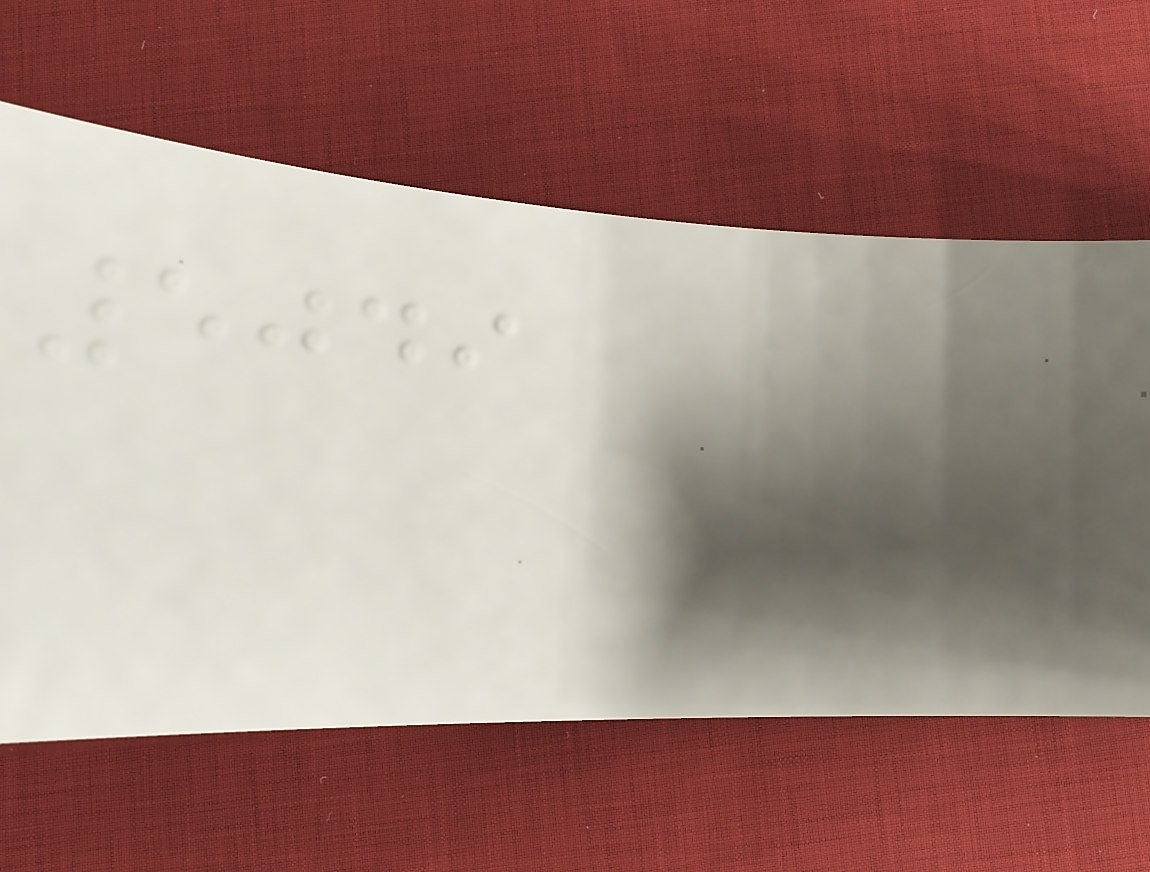5049
